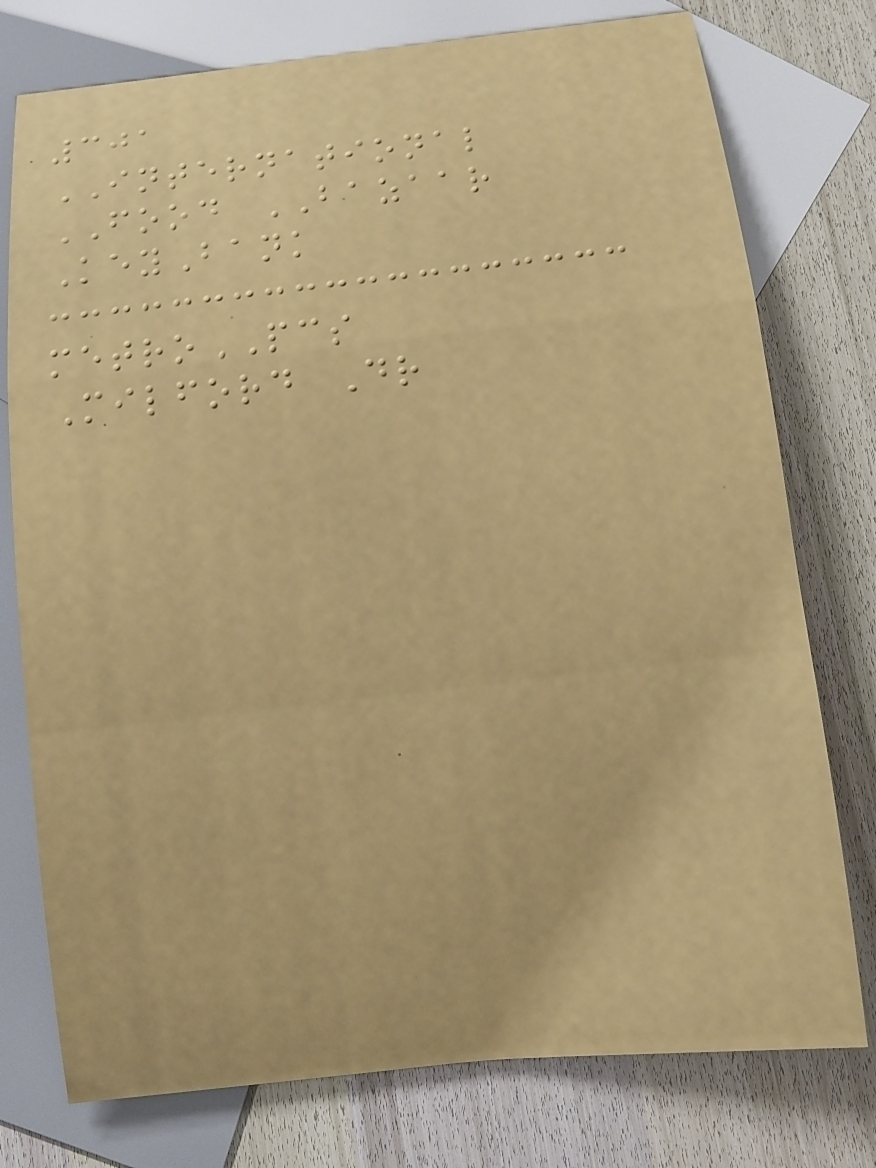301
INTERNATIONAL
FOOD BAZAAR
KeyBank
metroPCS
Milford Dr
